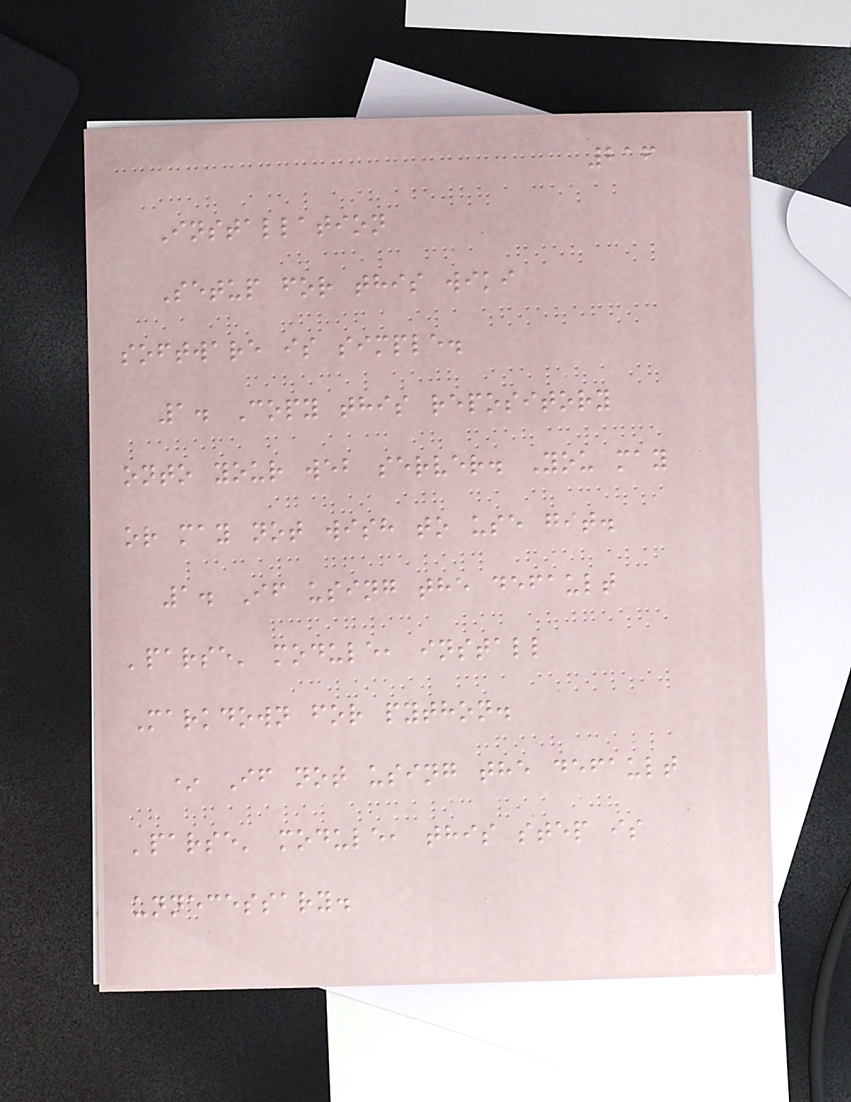216
Installation
Setup for this wiki
software is simple.
1. Copy this repository
onto your web server. You may
or may not wish to use git.
1. If using the default
'parse' module, install
Markdown for python.
* If not using the default
'parse' module, this step is
unnecessary.
